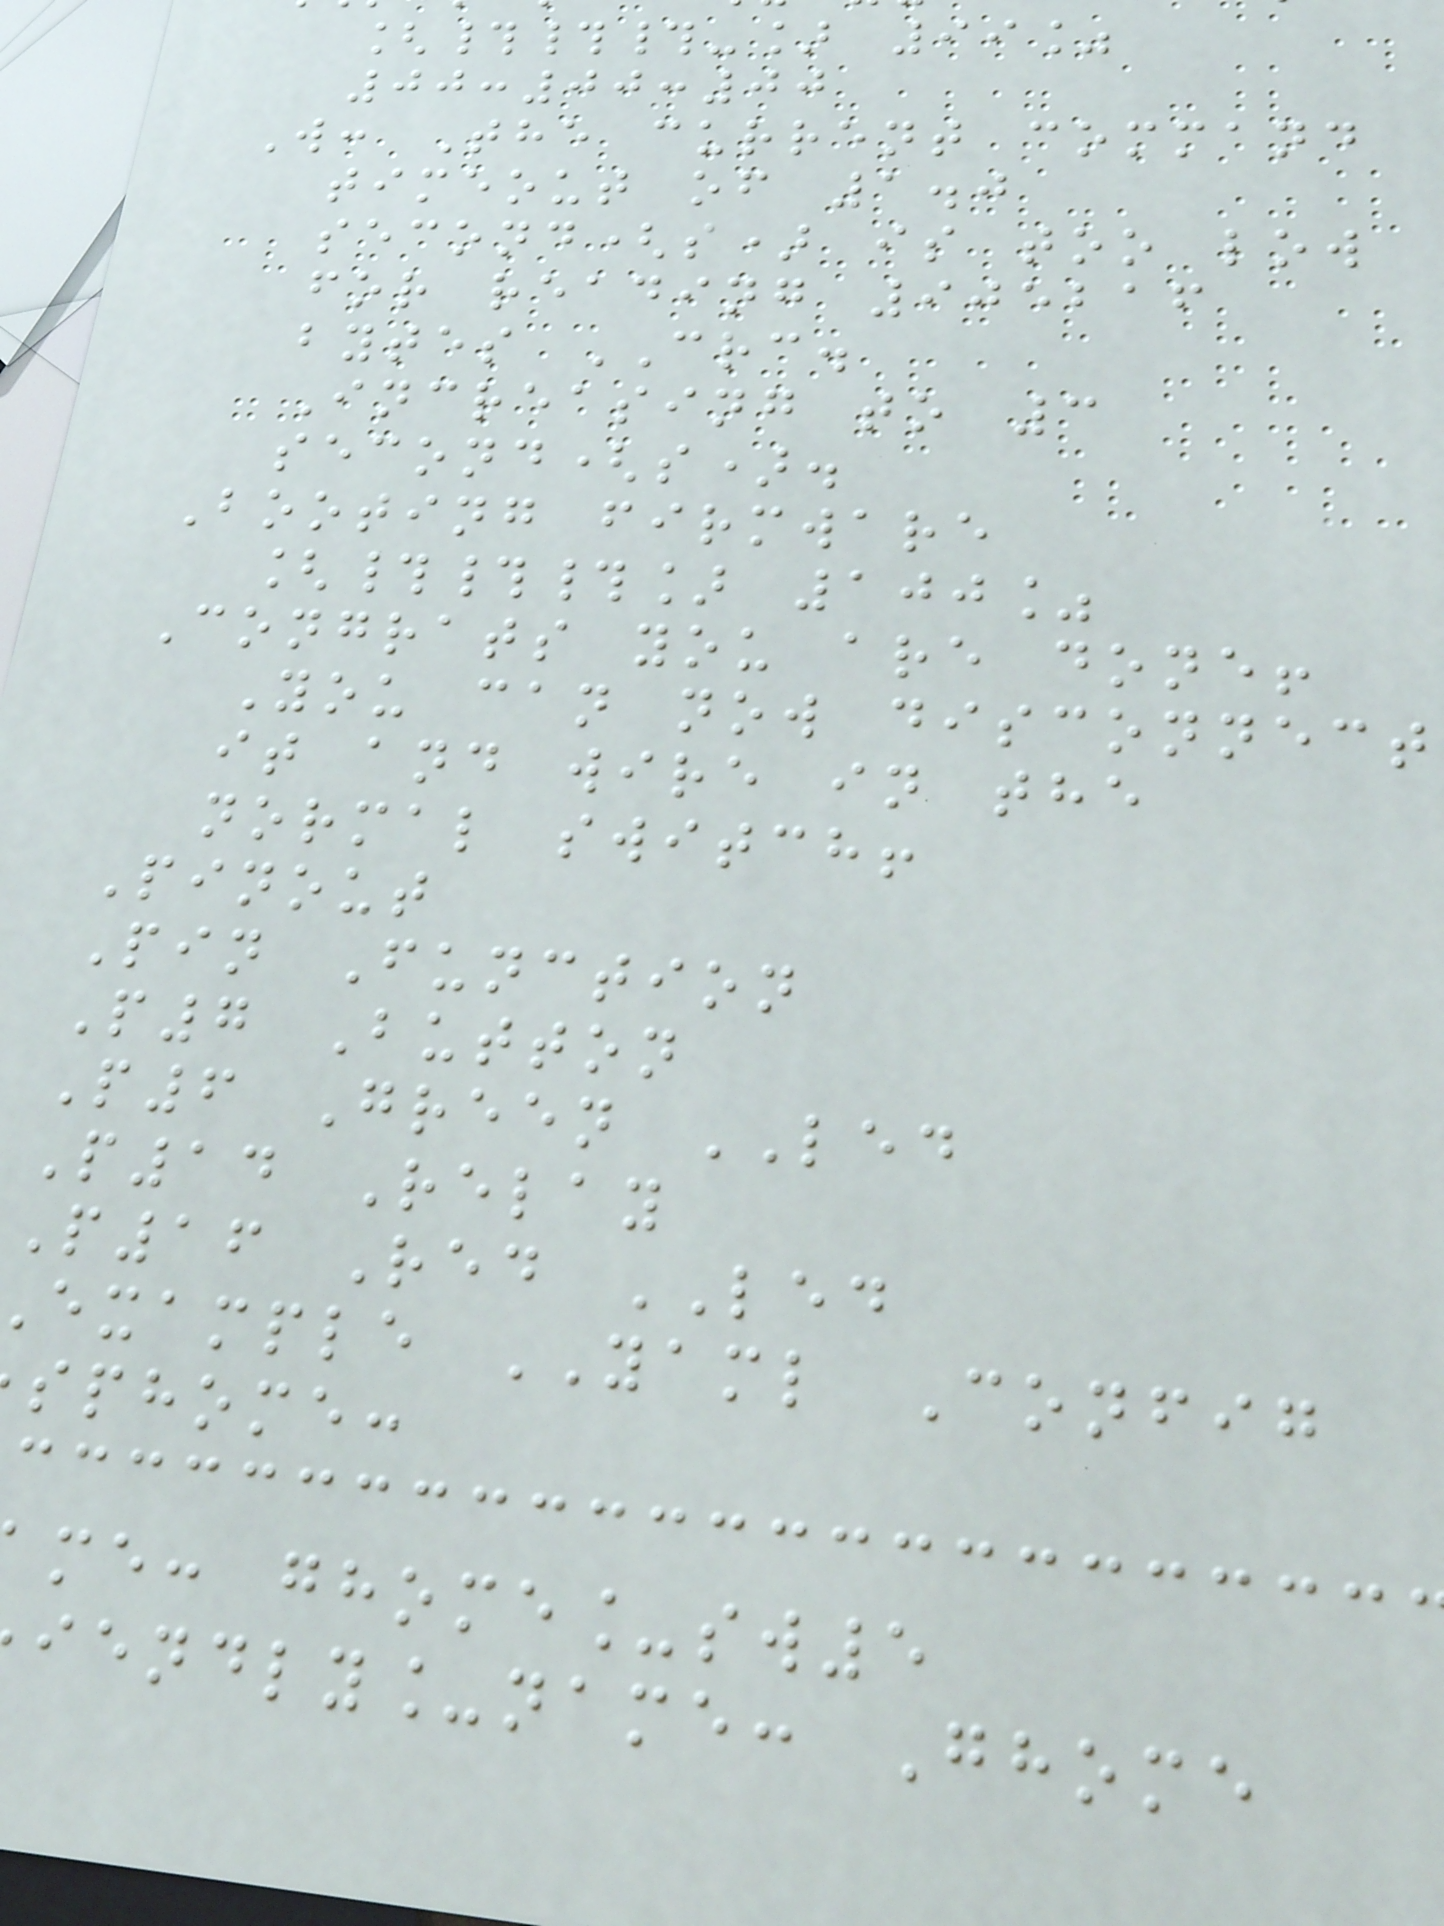[###-] 99%
00:00:00
W: The current command
timeout of 1.0
second(s) is too low
for reading 905216
bytes CRC.
Increasing to 3
second(s).
Booting firmware
[###] 100%
Congrats you are done!
You can now disconnect
it and wire in the
normal switch!
Pinout
Pin Function
P7 Button
P6 Green LED
P14 Relay
P16 Red LED
example YAML Config
sphome:
me: ghome_sw5
iendly_name: Ghome
